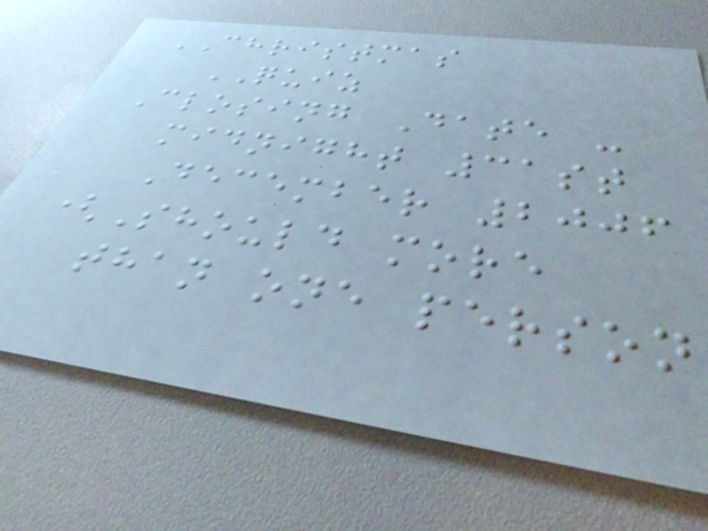CHRISTMAS
QUIZ
Closing Date -
midnight 31st
December 2006
(Should more
than one person
